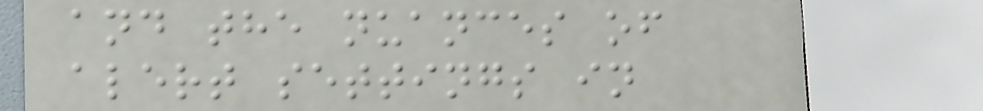and the nuances of
alert settings in
